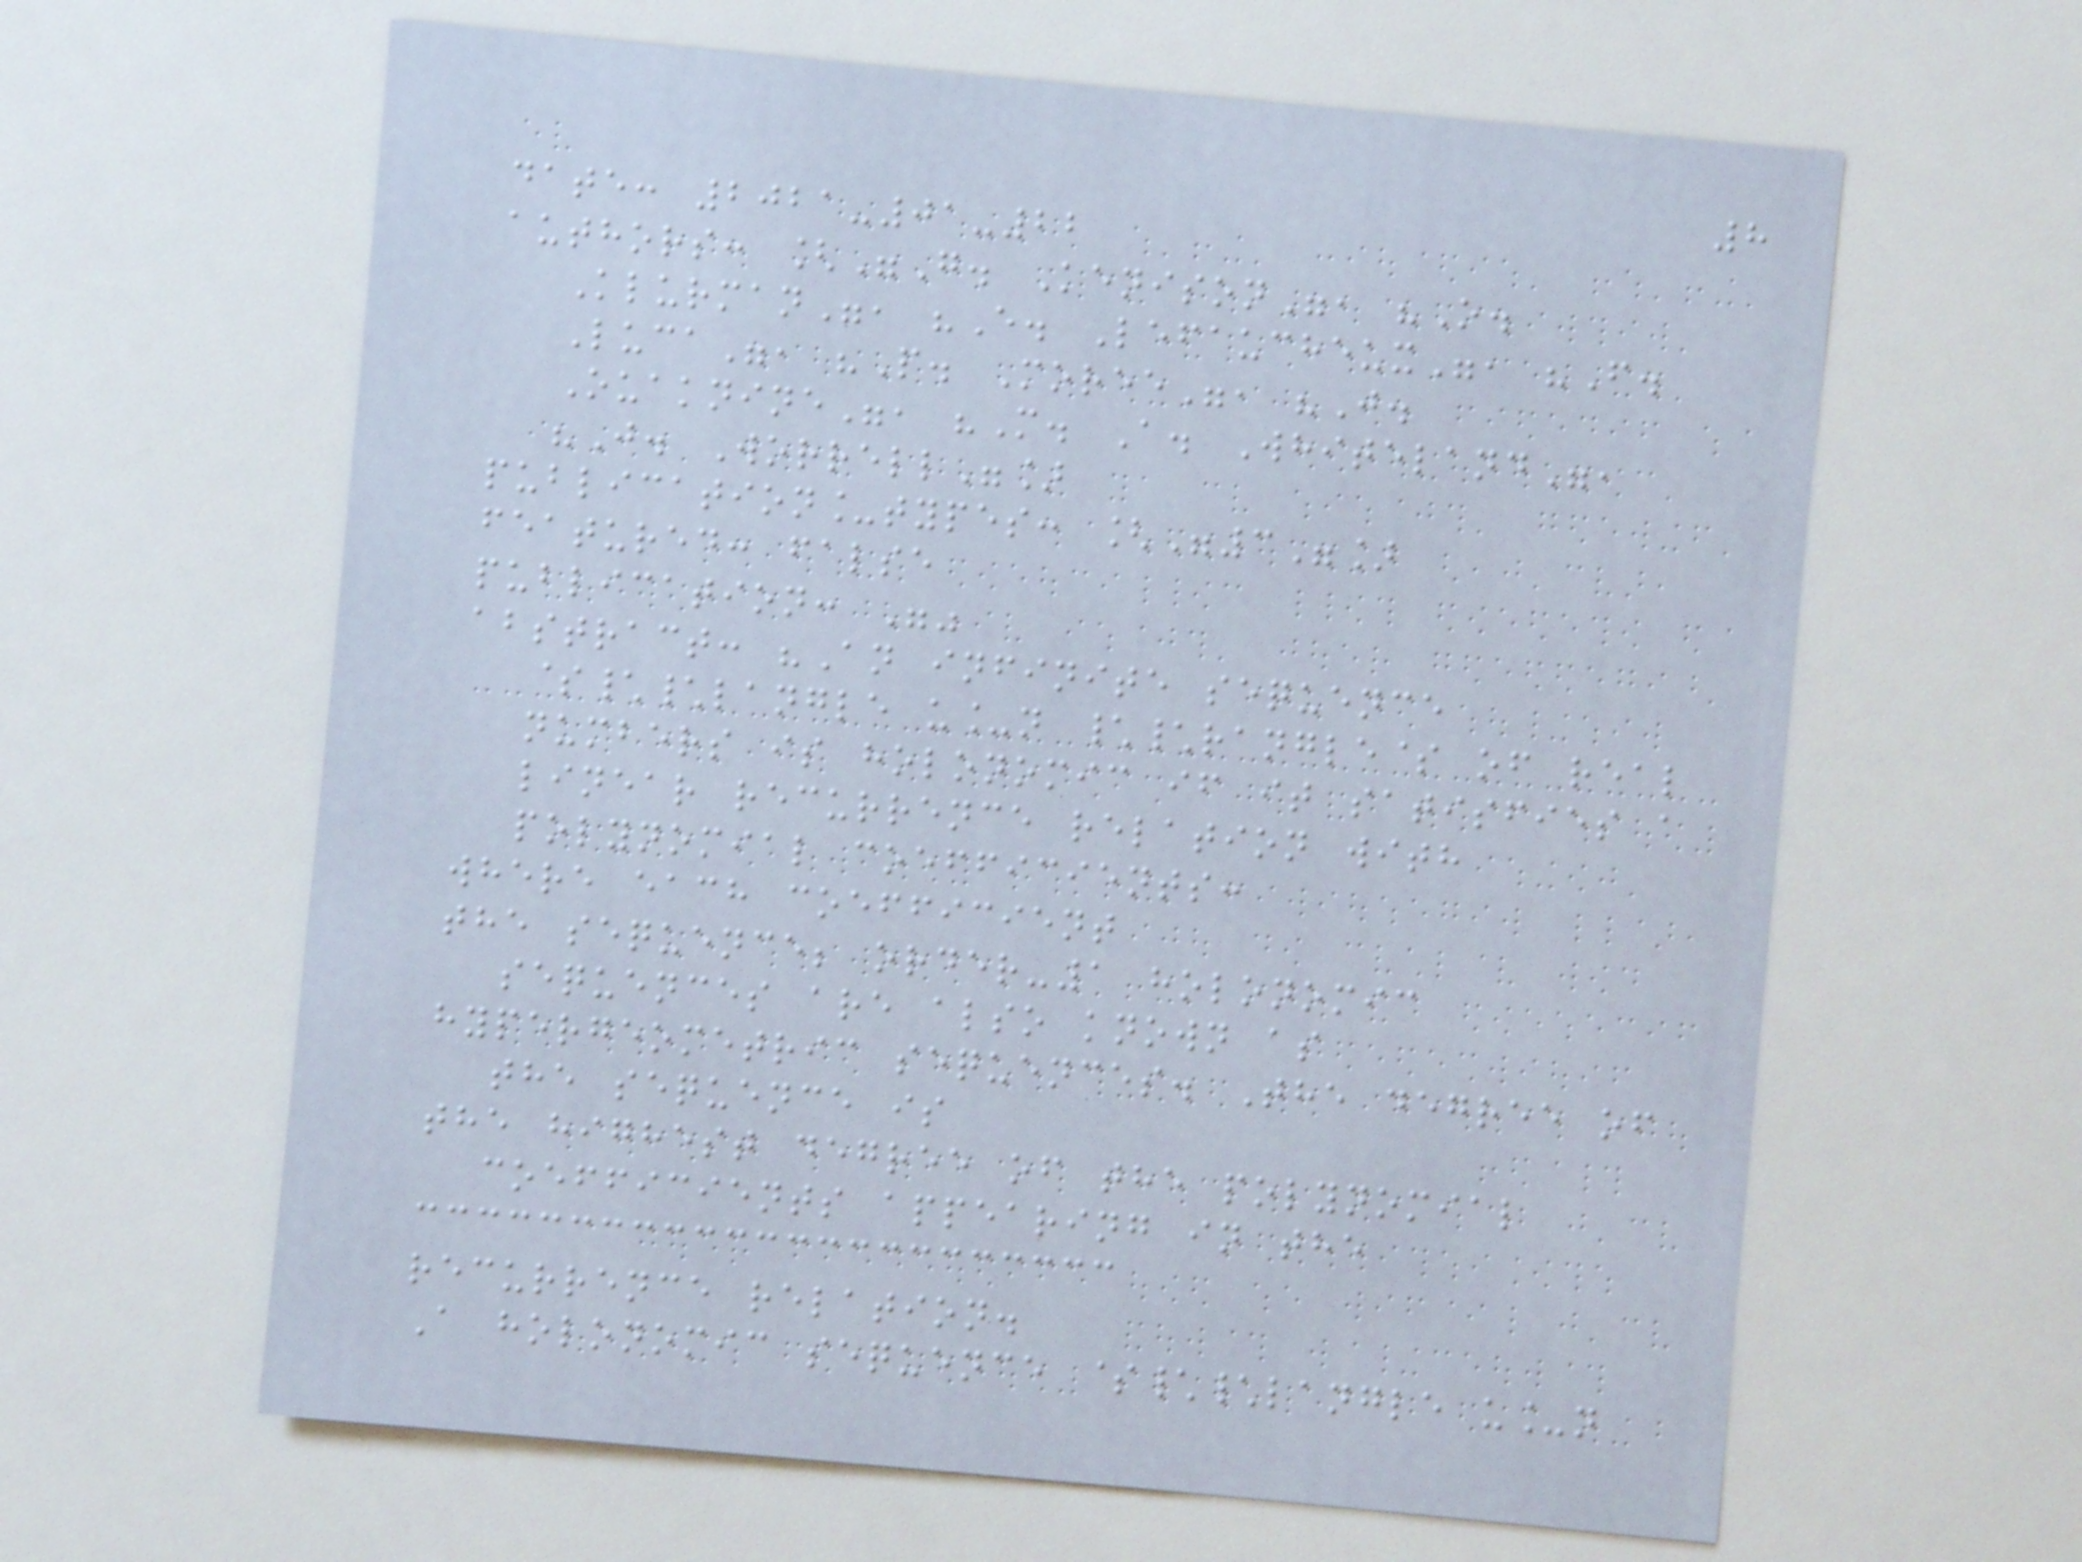8
date: 2021-01-22
authors: ["G. Kenison", "O.
Klurman", "E. Lefaucheux", "F.
Luca", "P. Moree", "J.
Ouaknine", "M. A. Whiteland",
"J. Worrell"]
publication_types: ["3"]
featured: false
publication: ""
abstract: "An infinite sequence
$\\langle u_n \\rangle$ of real
numbers is holonomic if it satisfies a
linear recurrence relation with
polynomial coefficients:
where each coefficient
the sequence; order-1 holonomic
sequences are also known as
hypergeometric sequences. The degree of
the sequence is
the highest degree of the polynomial
coefficients appearing in the
recurrence relation.
A holonomic sequence $\\langle u_n
